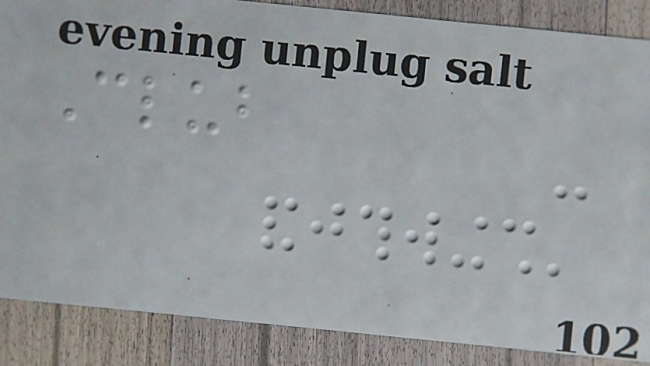Club
